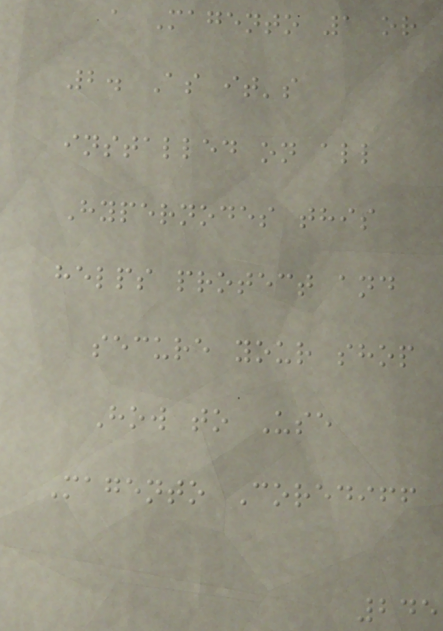a Magento 1 or
2. As it's
installed on all
Hypernodes this
helps protect and
secure your shop
How to Use
Magento Corediff
245
